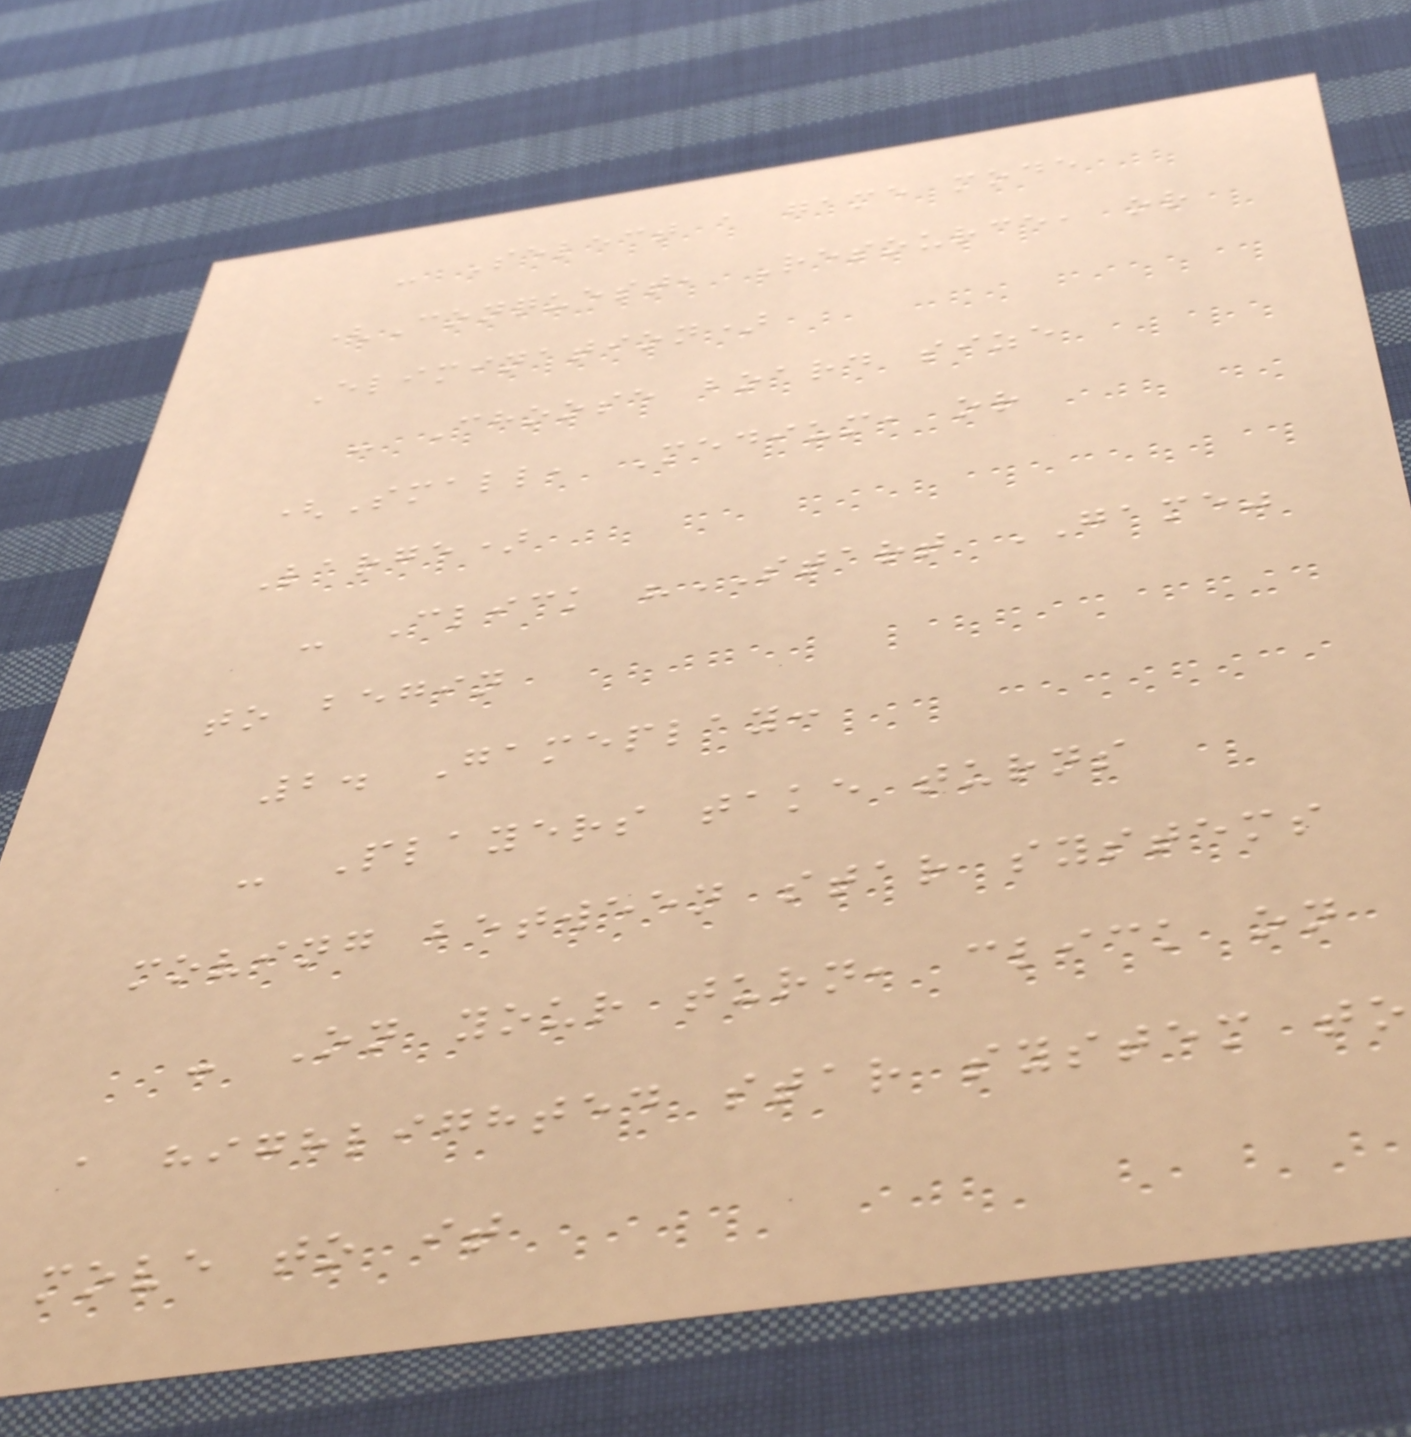- Select a game mode
(Conquest, Resource, or
Elimination)
- Choose board size
(Small, Medium, or
Large)
- Click "START GAME"
to begin
2. Gameplay:
- Players take turns
moving between star systems
- On your turn, click on
a highlighted star system to
move to it
